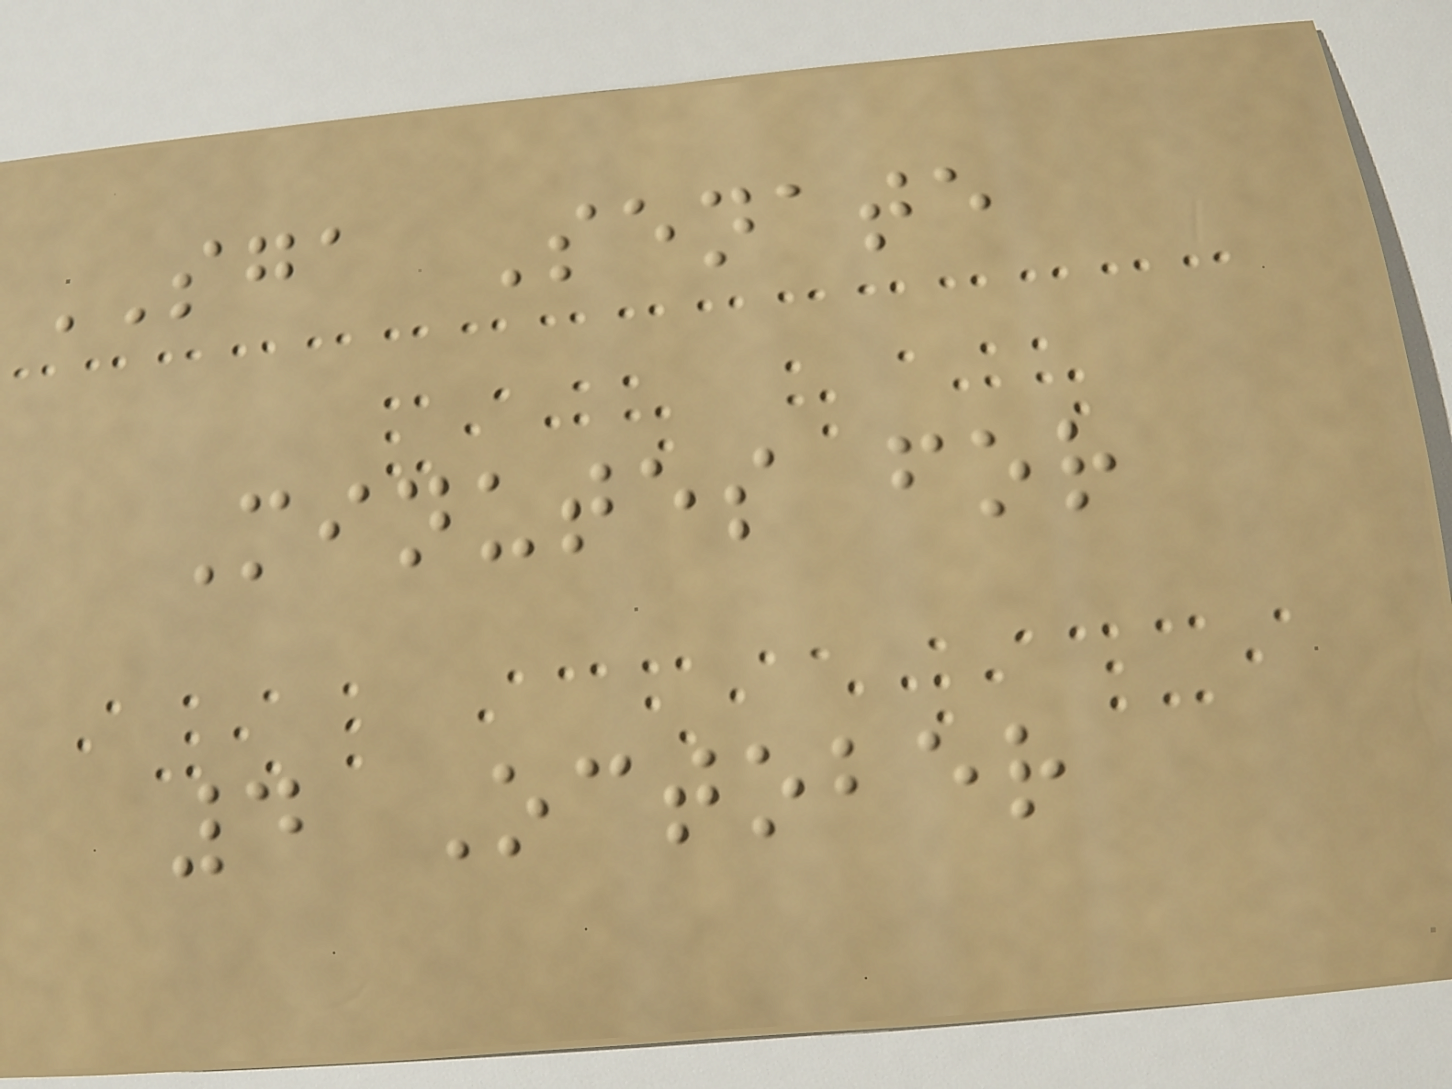SGA Senate
Minutes for
4 October
